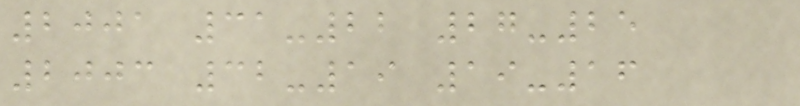2001 31-22 27-25
2003 32-19 19-16
